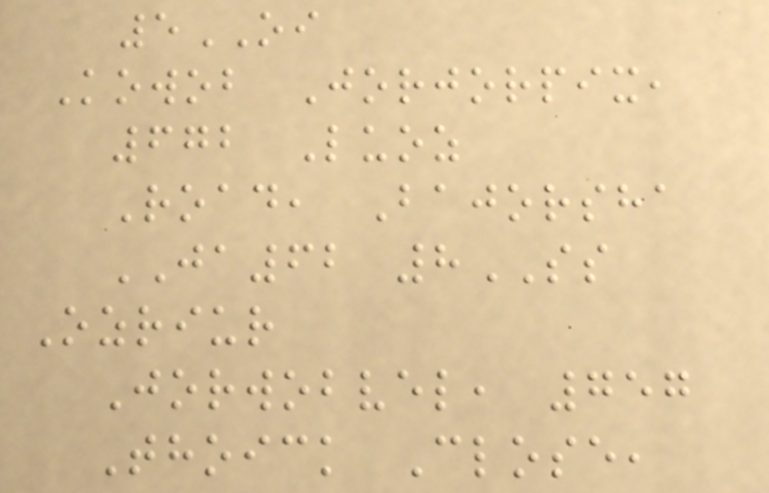5OI
Kowob Jorjorpix,
672 Luoz
Road, Bajorsha
JA62 8SS
Ozriur
Jorwobvel, 757
Thoick Close,
